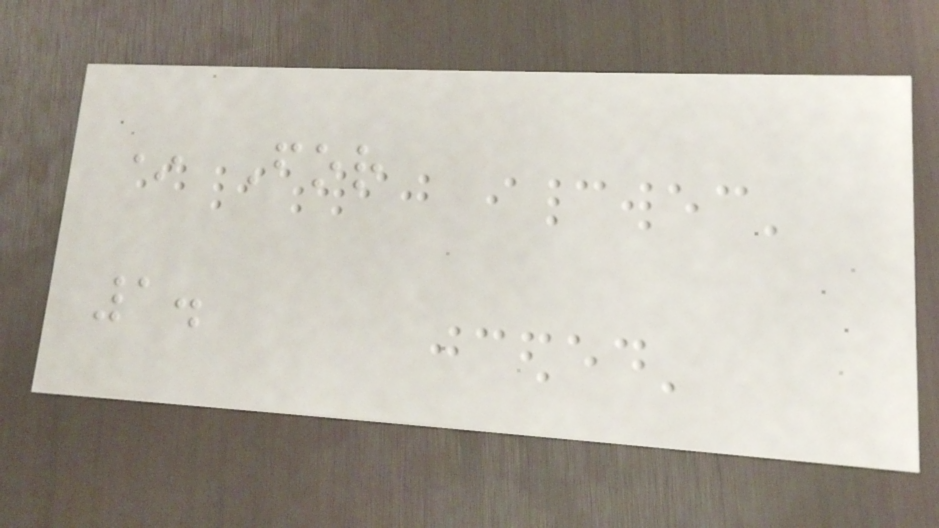* For
1.
